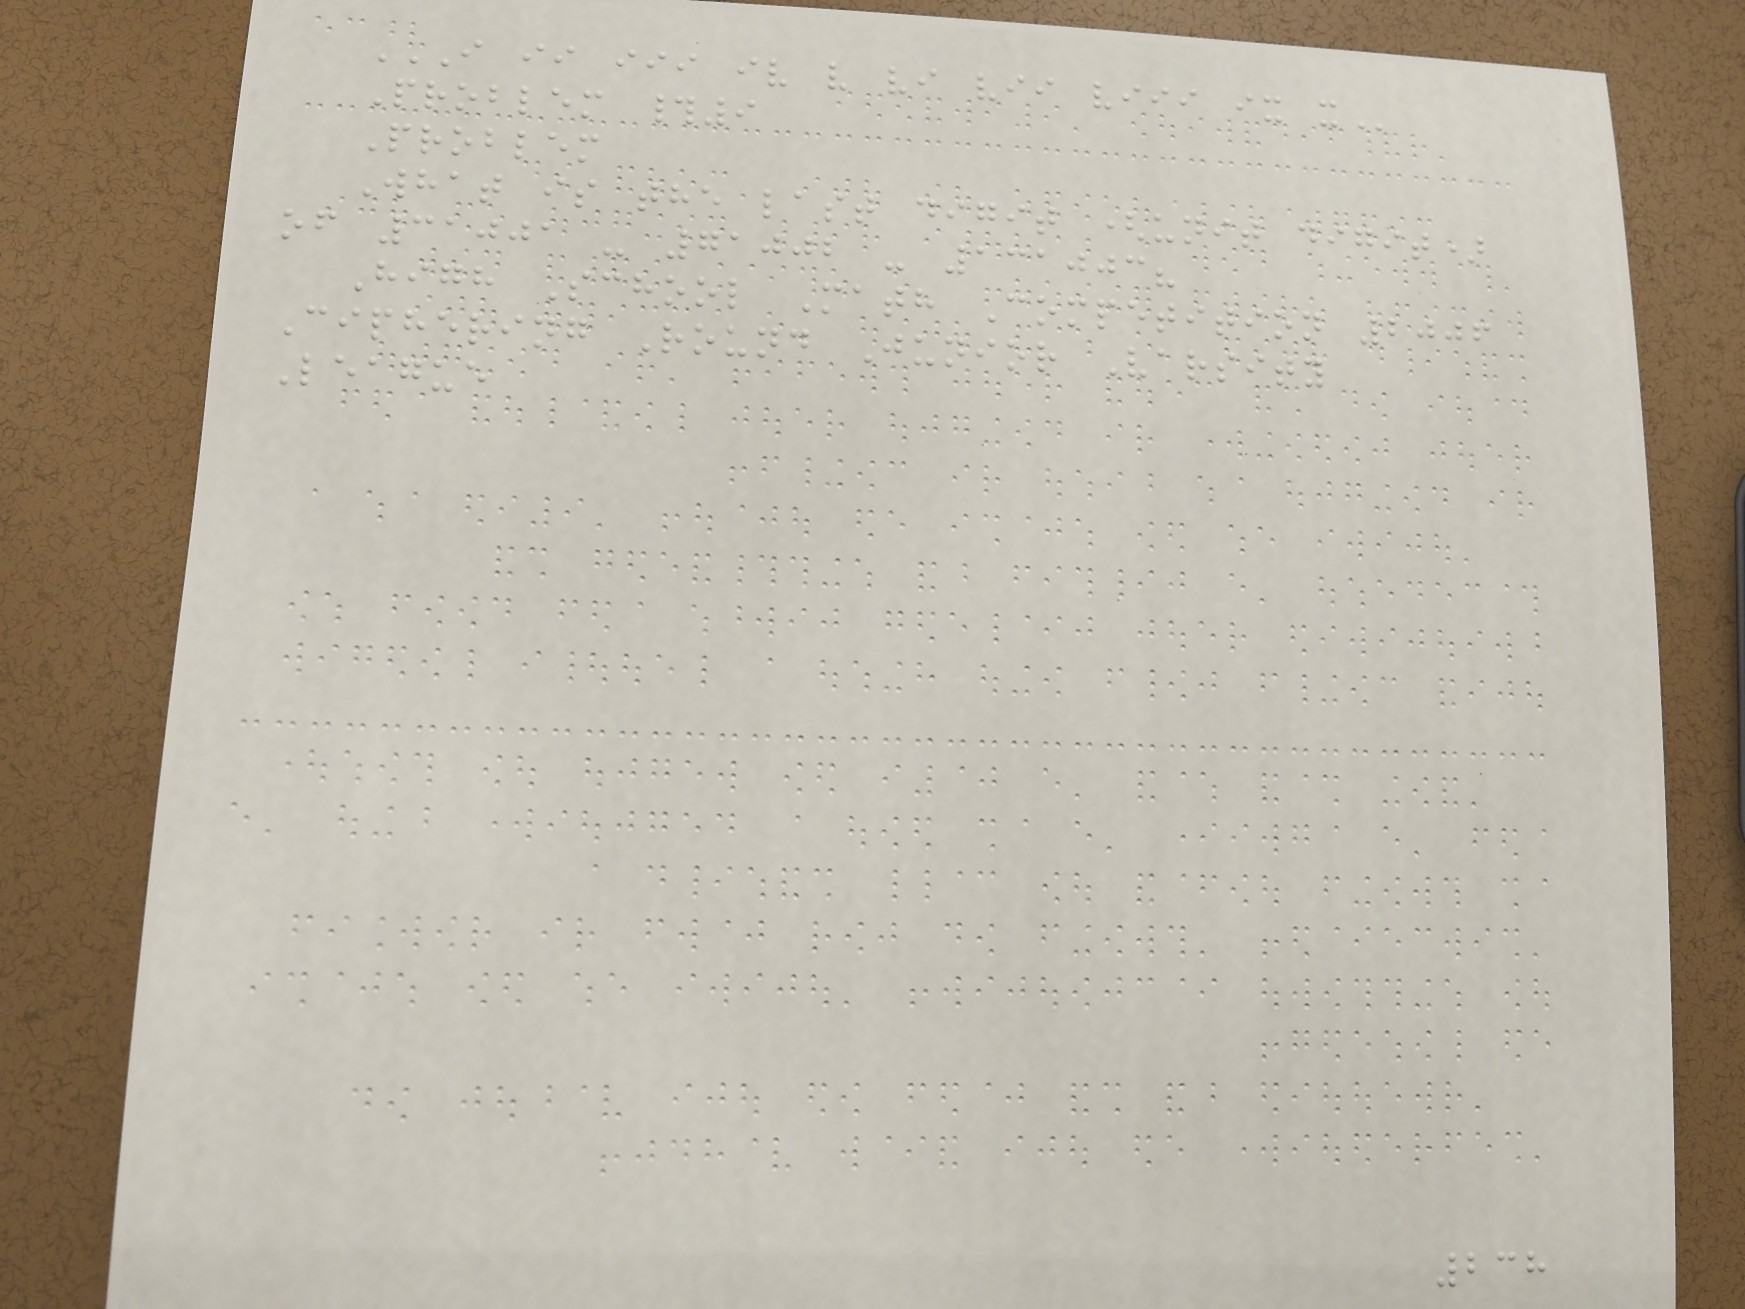I II III IV V VI VII VIII IX X
Problem #9
Problem
What is the last digit (unit digit)
of 31001 - 71002 - 131003?
High School Math Competition 2006
Ciphering Round Junior Varsity
League
238
